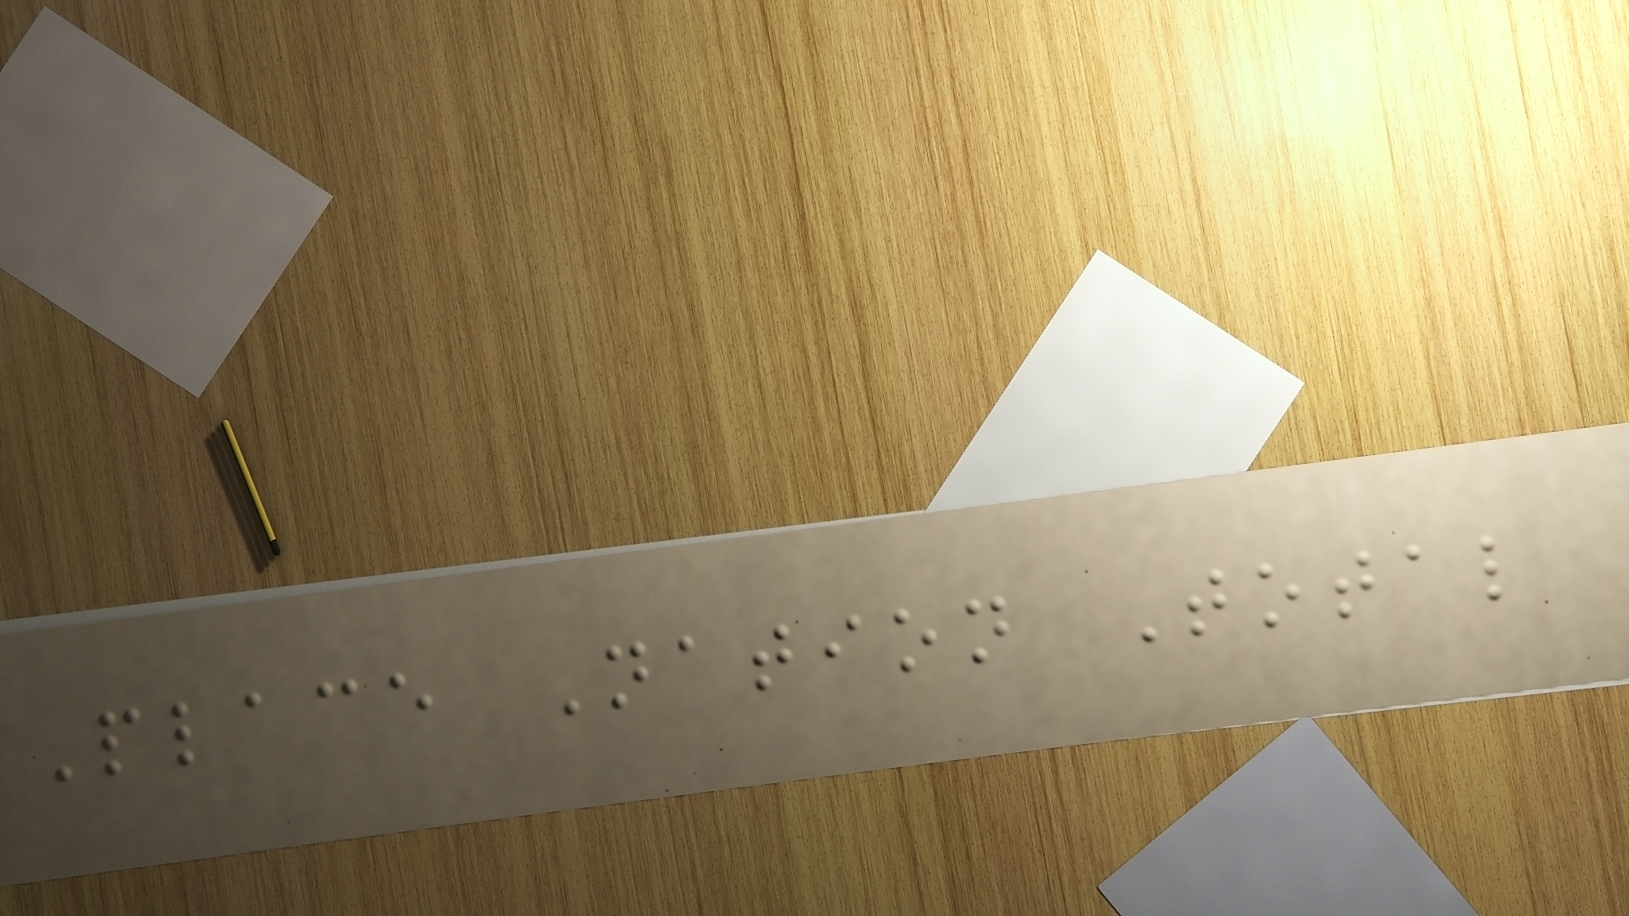Place Nation Total
